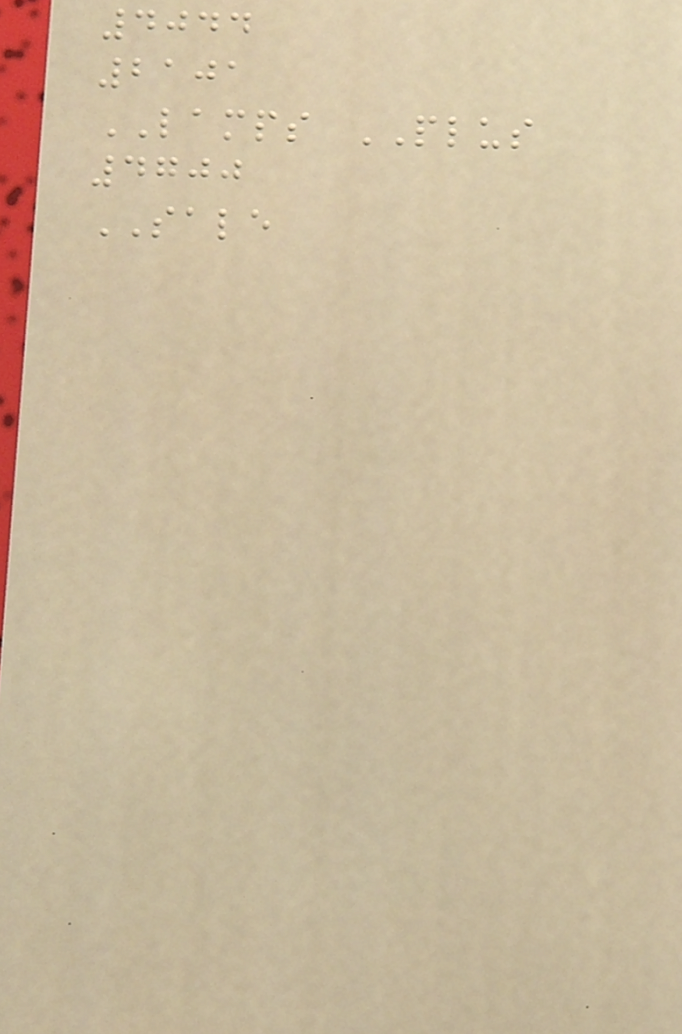4044
2101
LAMPS PLUS
4700
SALE
